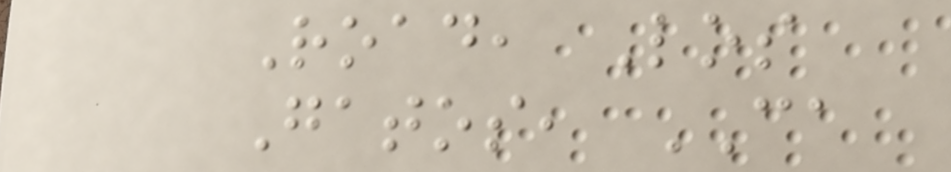Road, Los
Gatos, CA
